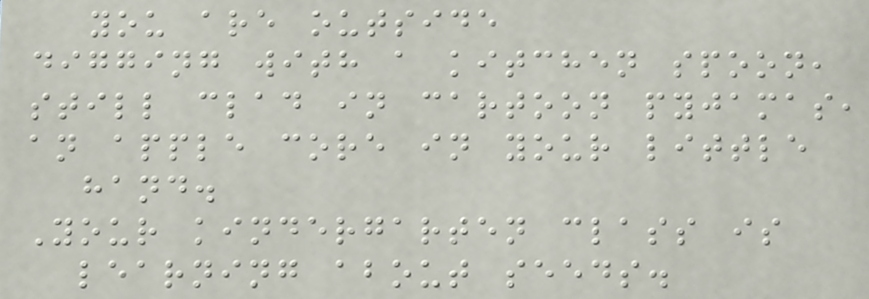you are outside
digging with a kitchen spoon,
still clad in cartoon pyjamas,
an apple core in your little
hand.
Your kindergarten class is
learning about seeds.
